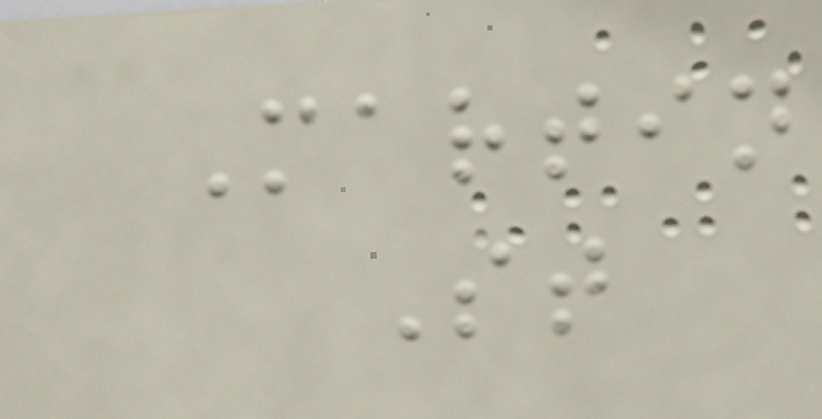Martin
St
